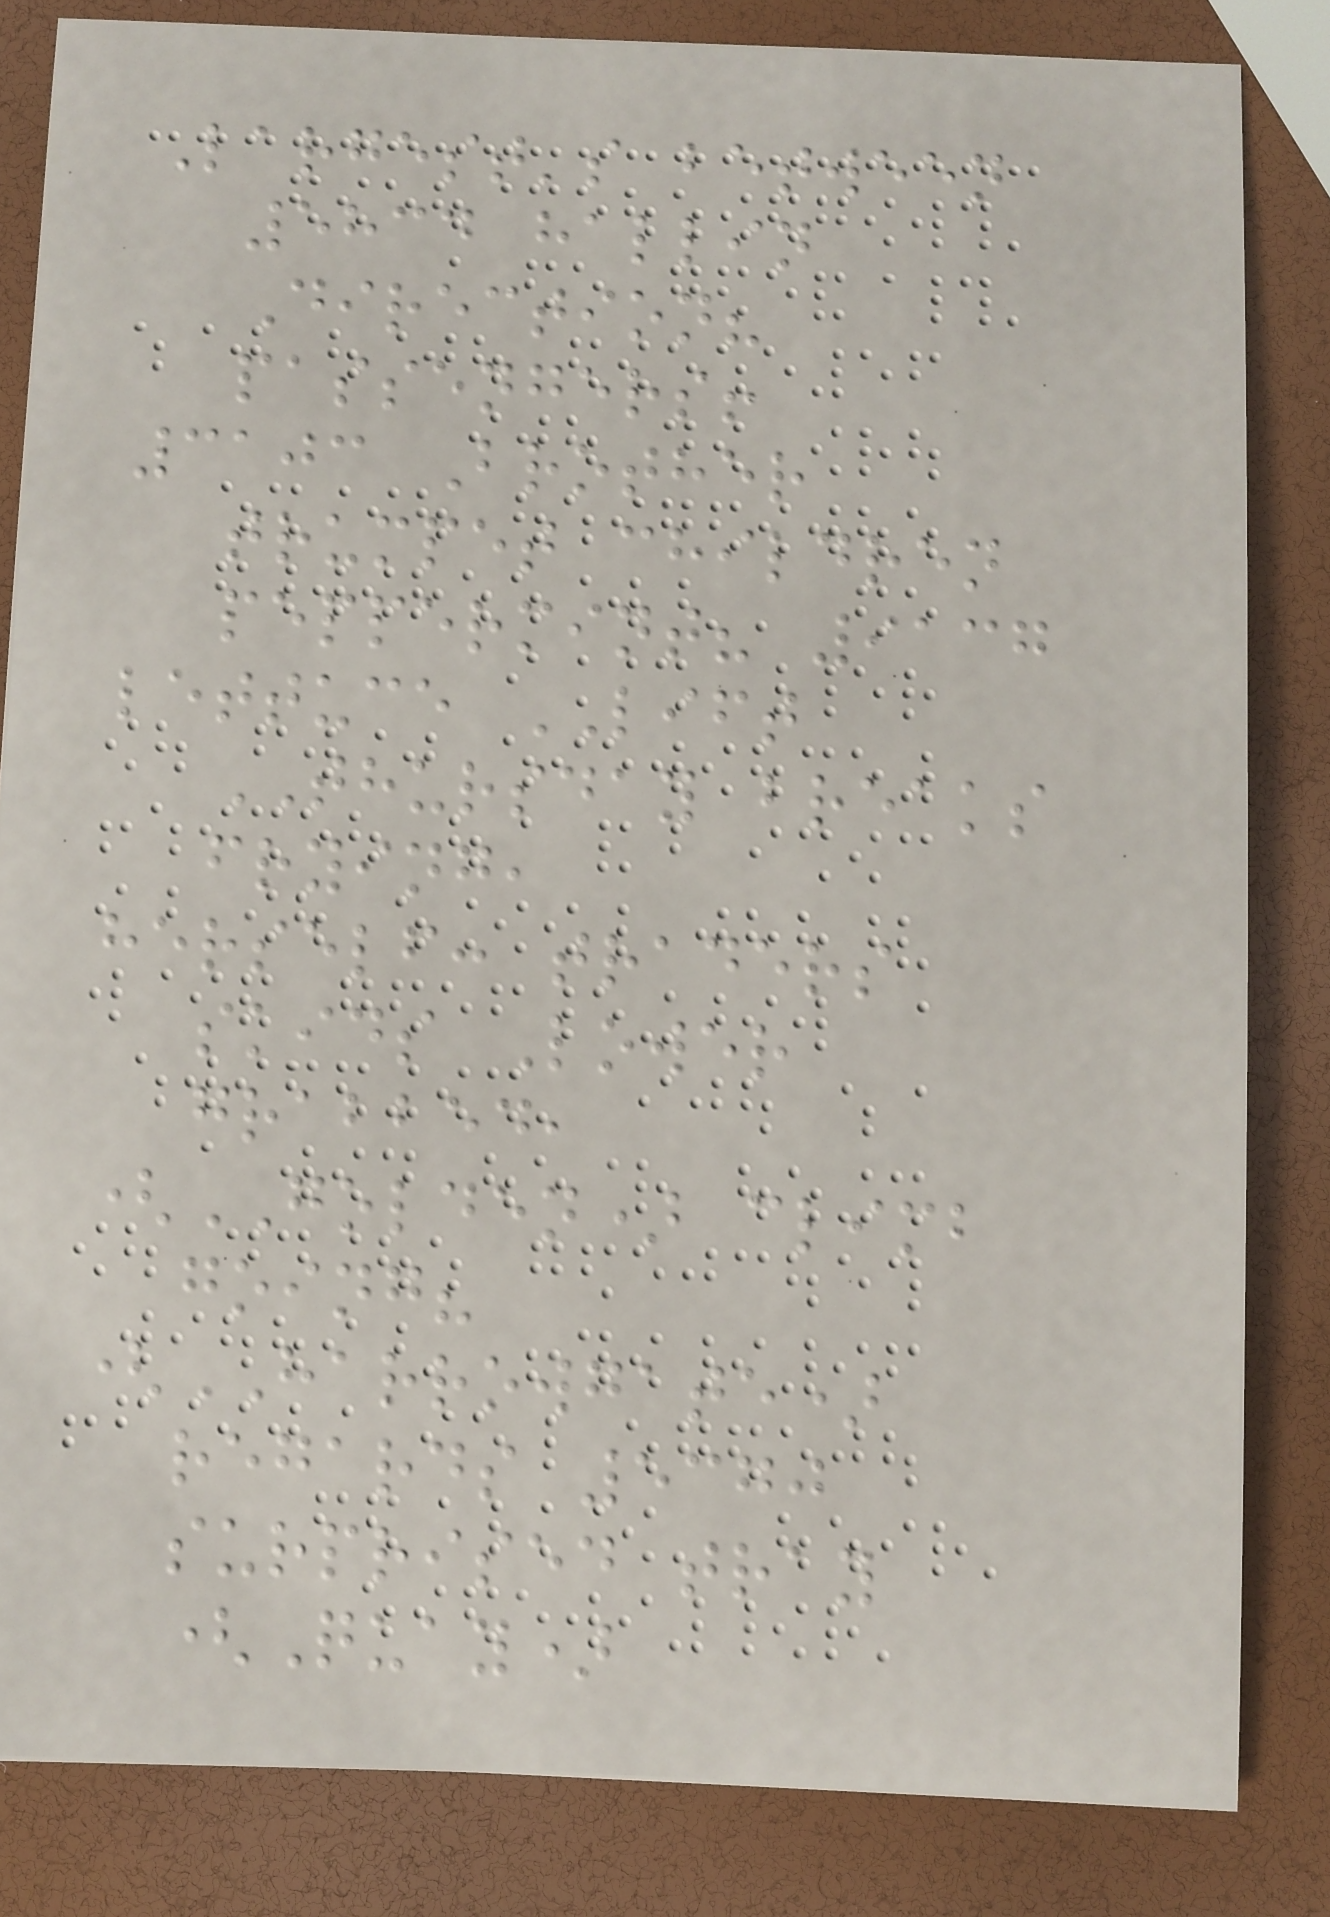Largest's between
5834 hallin
Direction?
passengers!
3103 Brother
trumpet children
peppermint? 9137
lettuce LIFT
THURSDAY breaks
frying,
herself: traders
skids Lower
grabbed,
(GOLDEN) climb
going?
(HARROWGATE)
regards 5370
surprised tray
(Quay)
